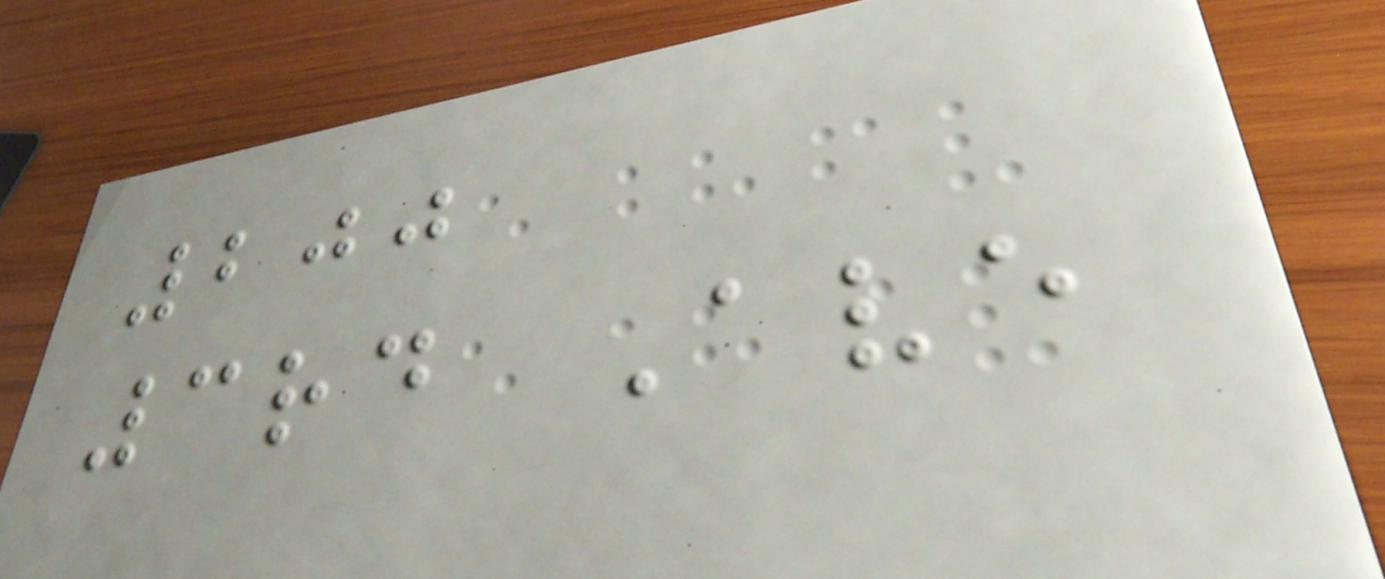200
3rd Ave
